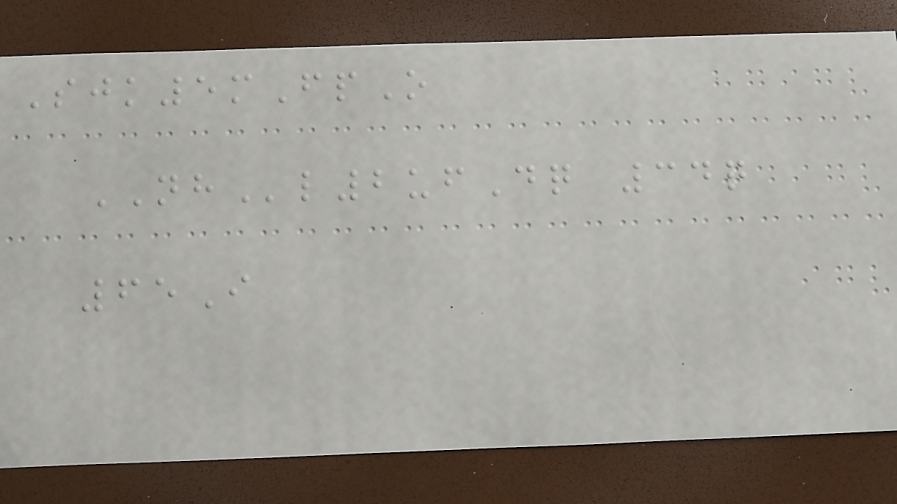Sjk5mFpO
NHl2ufDq 34q
65I
